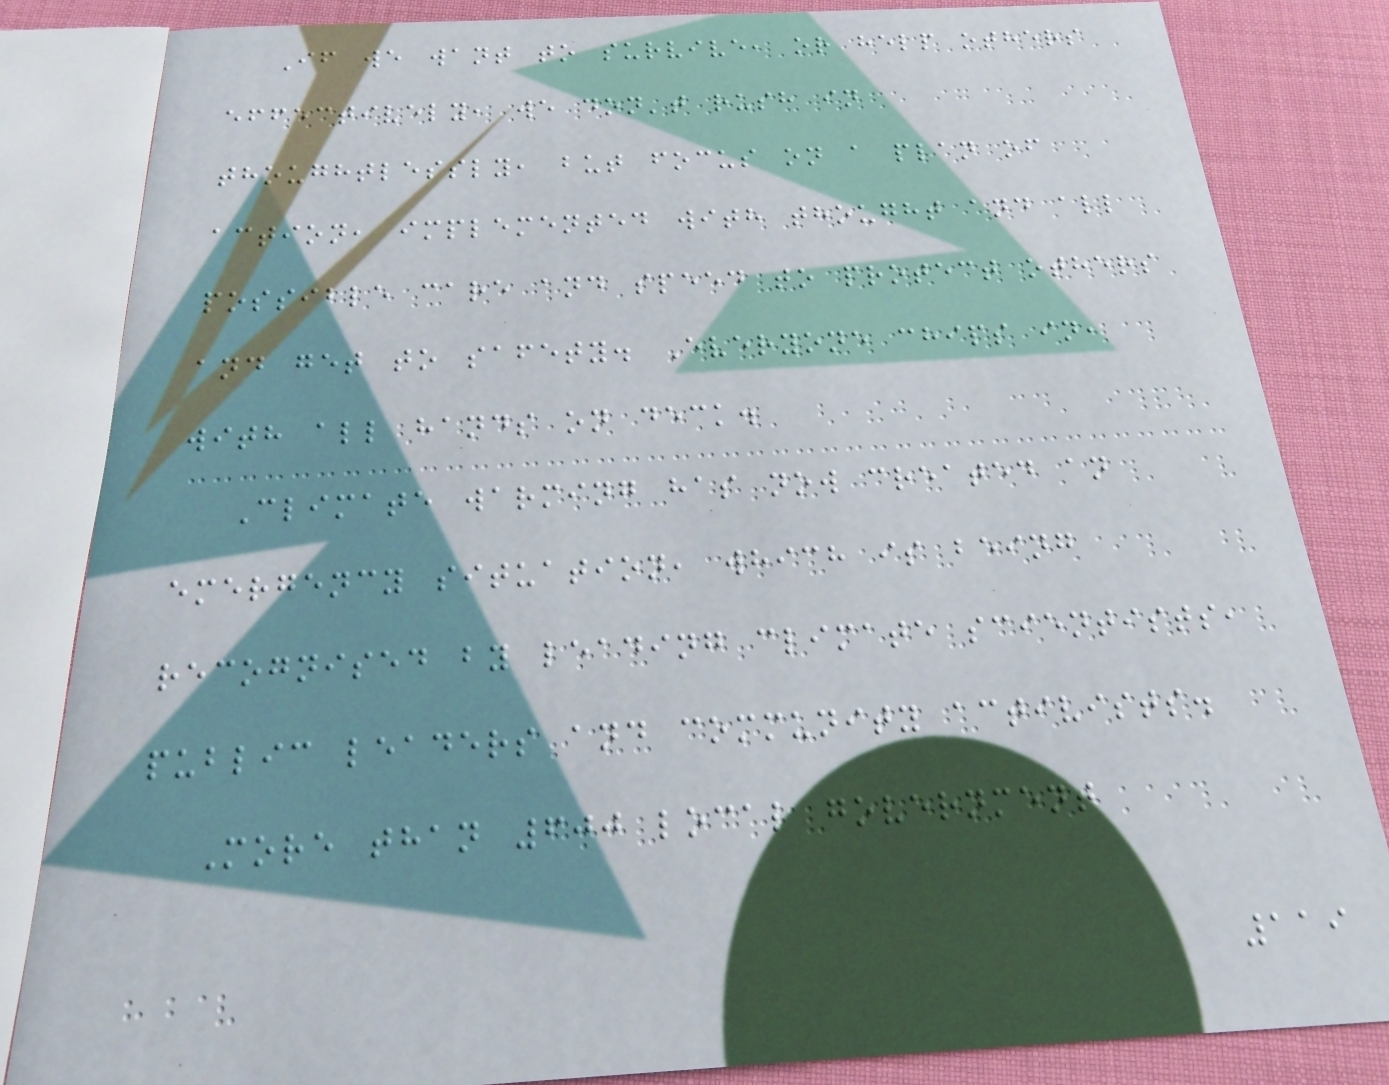If we want to survive, or help others
effectively, we don't rush in
thoughtlessly, but focus on a plan of
action, implemented with thought and all
possible care and speed to protect others
and get to safety. Everyone chips in,
with all hands on deck.
Climate warming has now created an
emergency situation, which is being
recognised by leading climate scientists,
public leaders and community activists.
More than 600 local government
119
